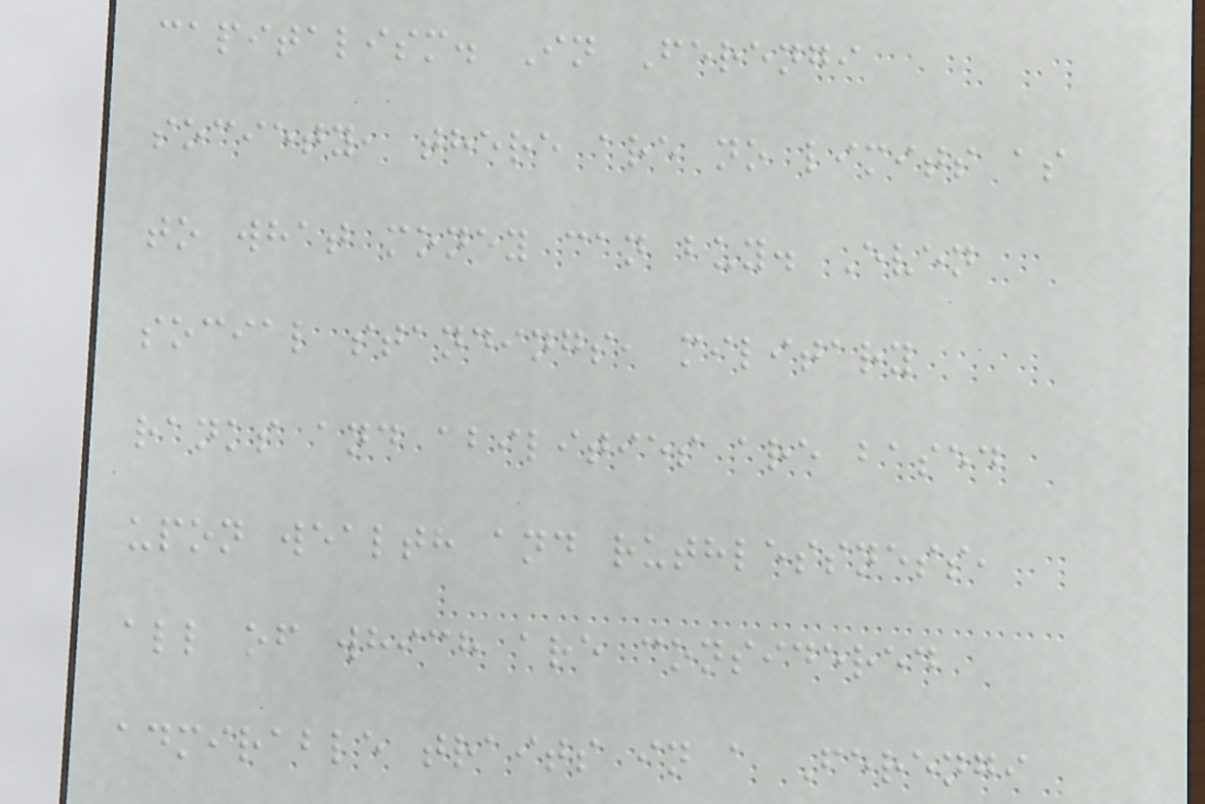capitalism. In Ferengi
society, there are no limits as
to what money can buy. Even
social standings, military
ranks and abilities are based
upon wealth and ruthlessness,
all of which are considered
admirable traits in a Ferengi
